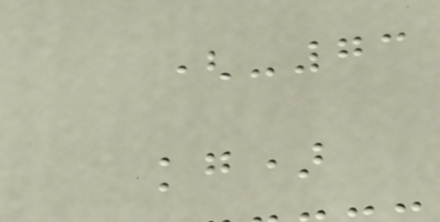(-73
kg)
